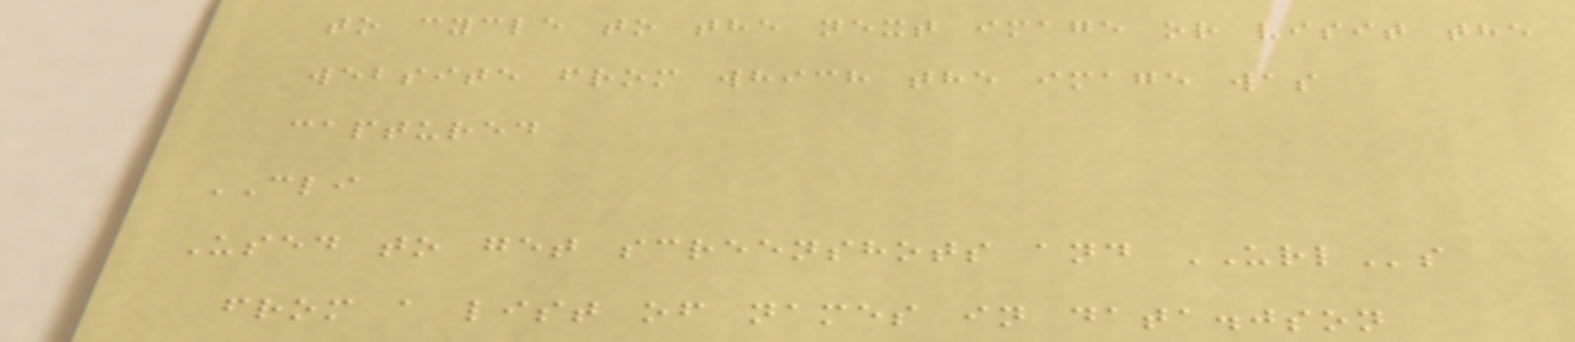to cycle to the next image or visit the
website from which the image was
captured
CLI
Used to get screenshots and URLs
from a list of names in data.json
